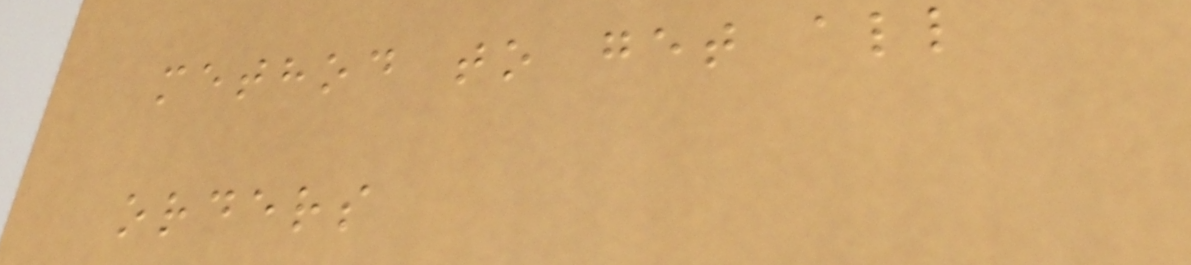method to get all
orders
